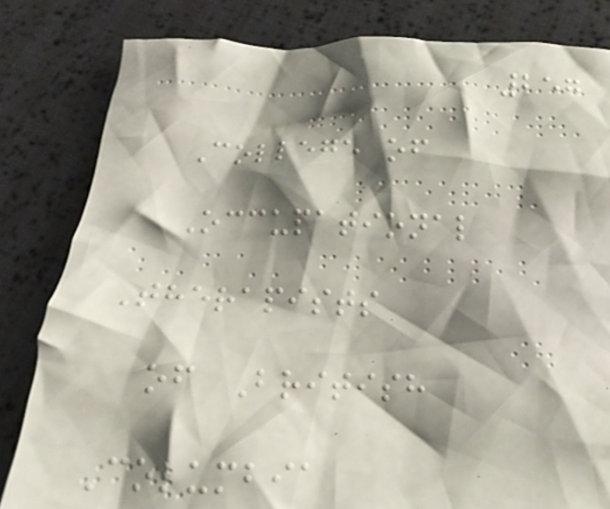257
College of
Occupational
Therapists
of British
Columbia
